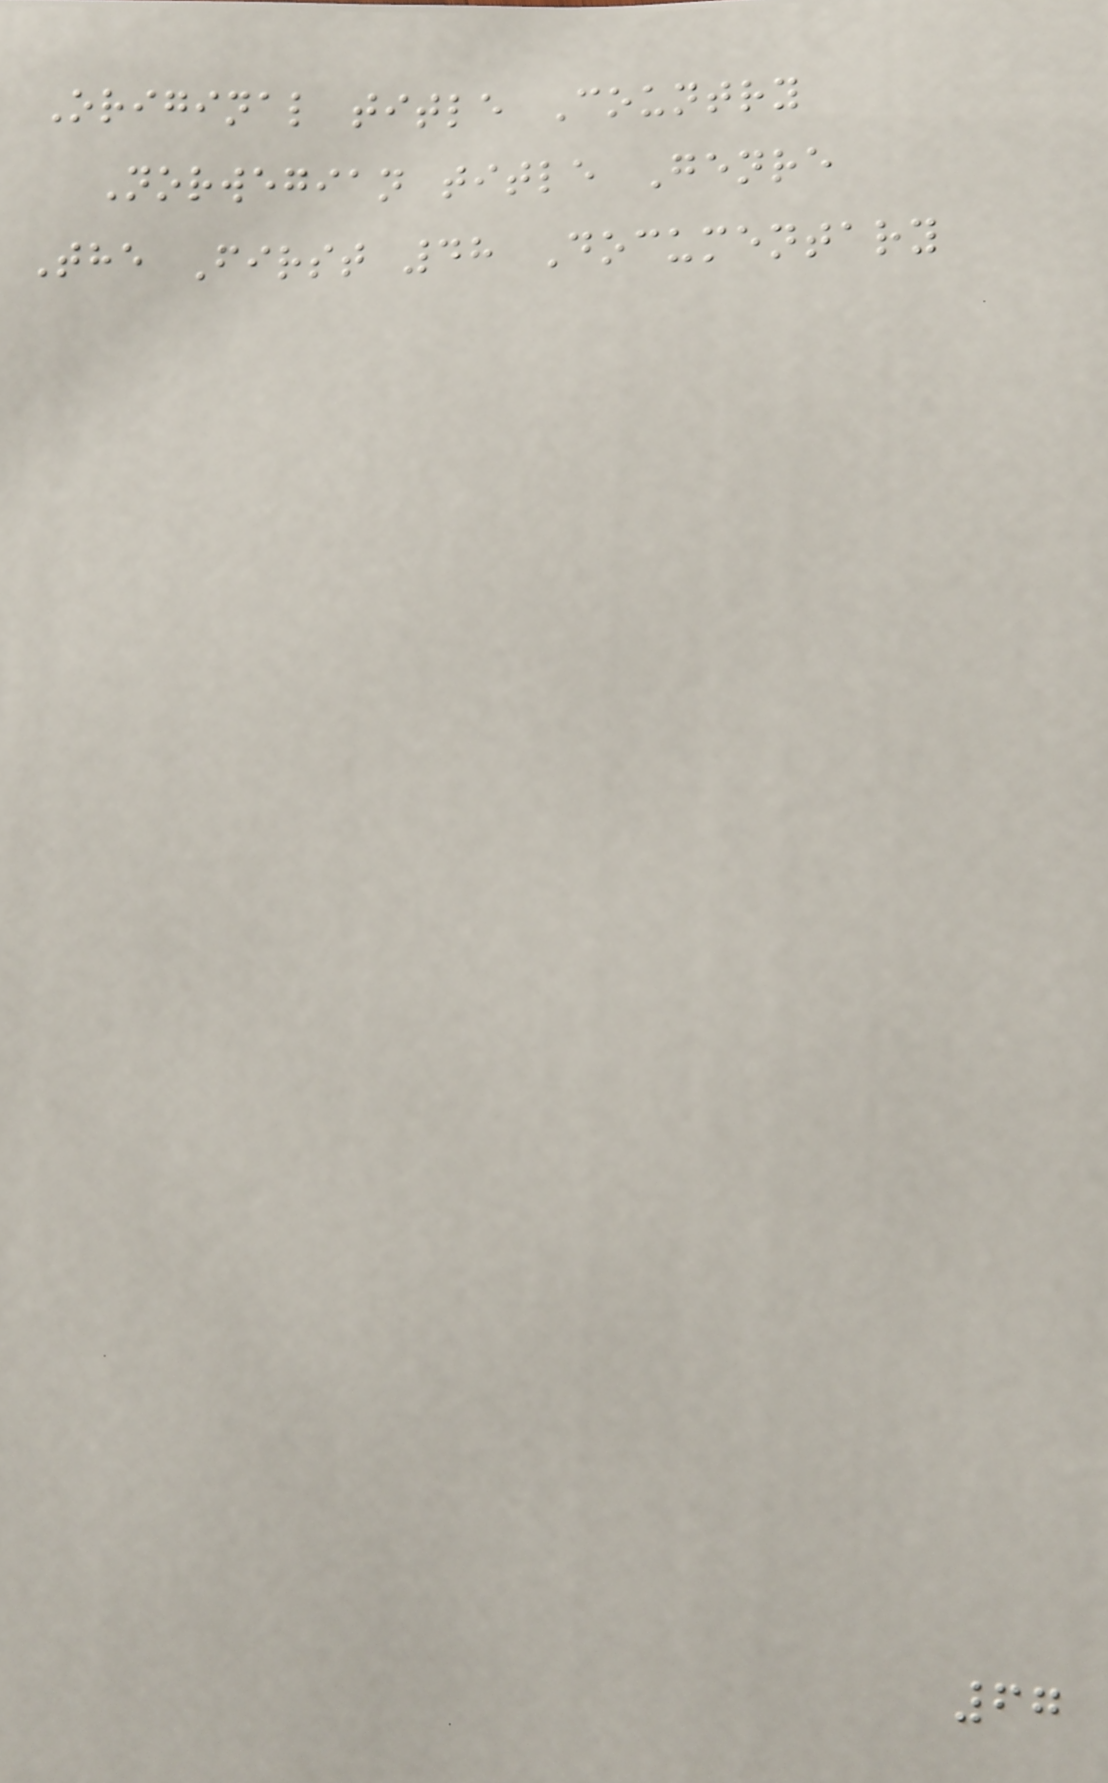Original title Country
Norwegian title Genre
The First 48 Documentary
67
